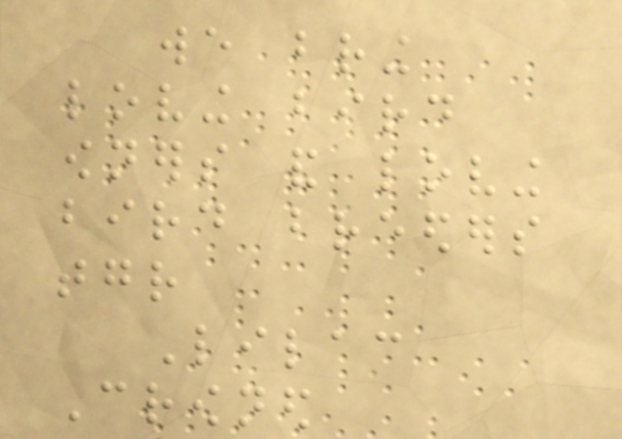we bring
loving bird
owners and loving
bird breeders
together
Lilac
Crowned
